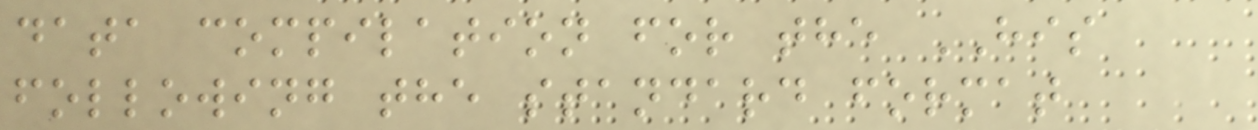data compilation for the HIS
following the standard format
